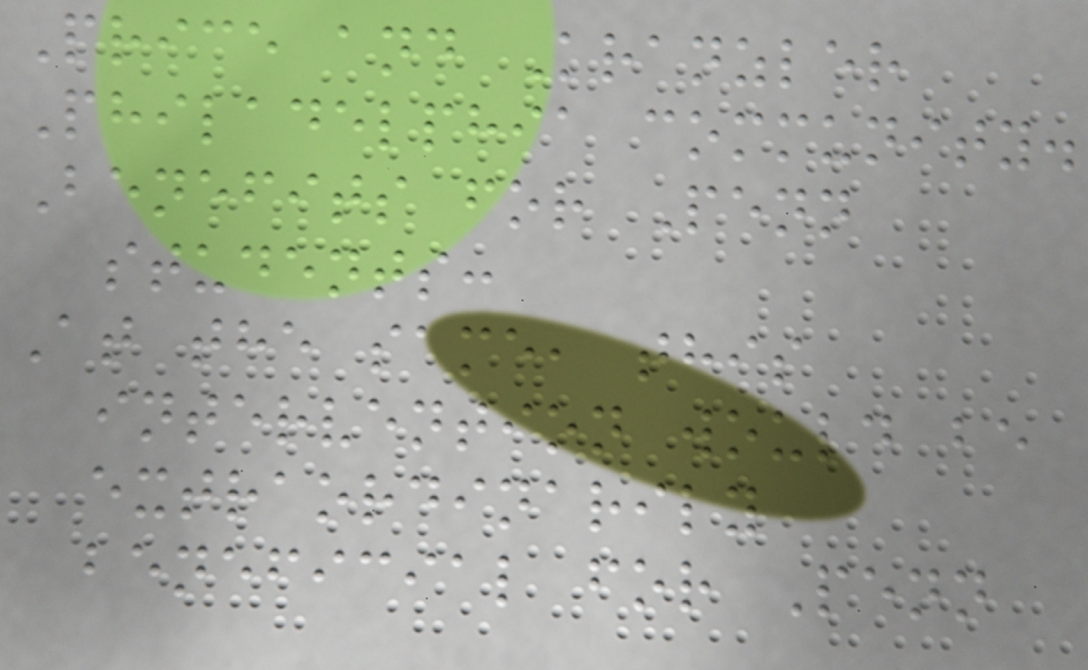Price and Kranzler
Philadelphia community.
Benefits for Penn
students:
At the same, this
intervention would be
extraordinarily
beneficial for Penn
